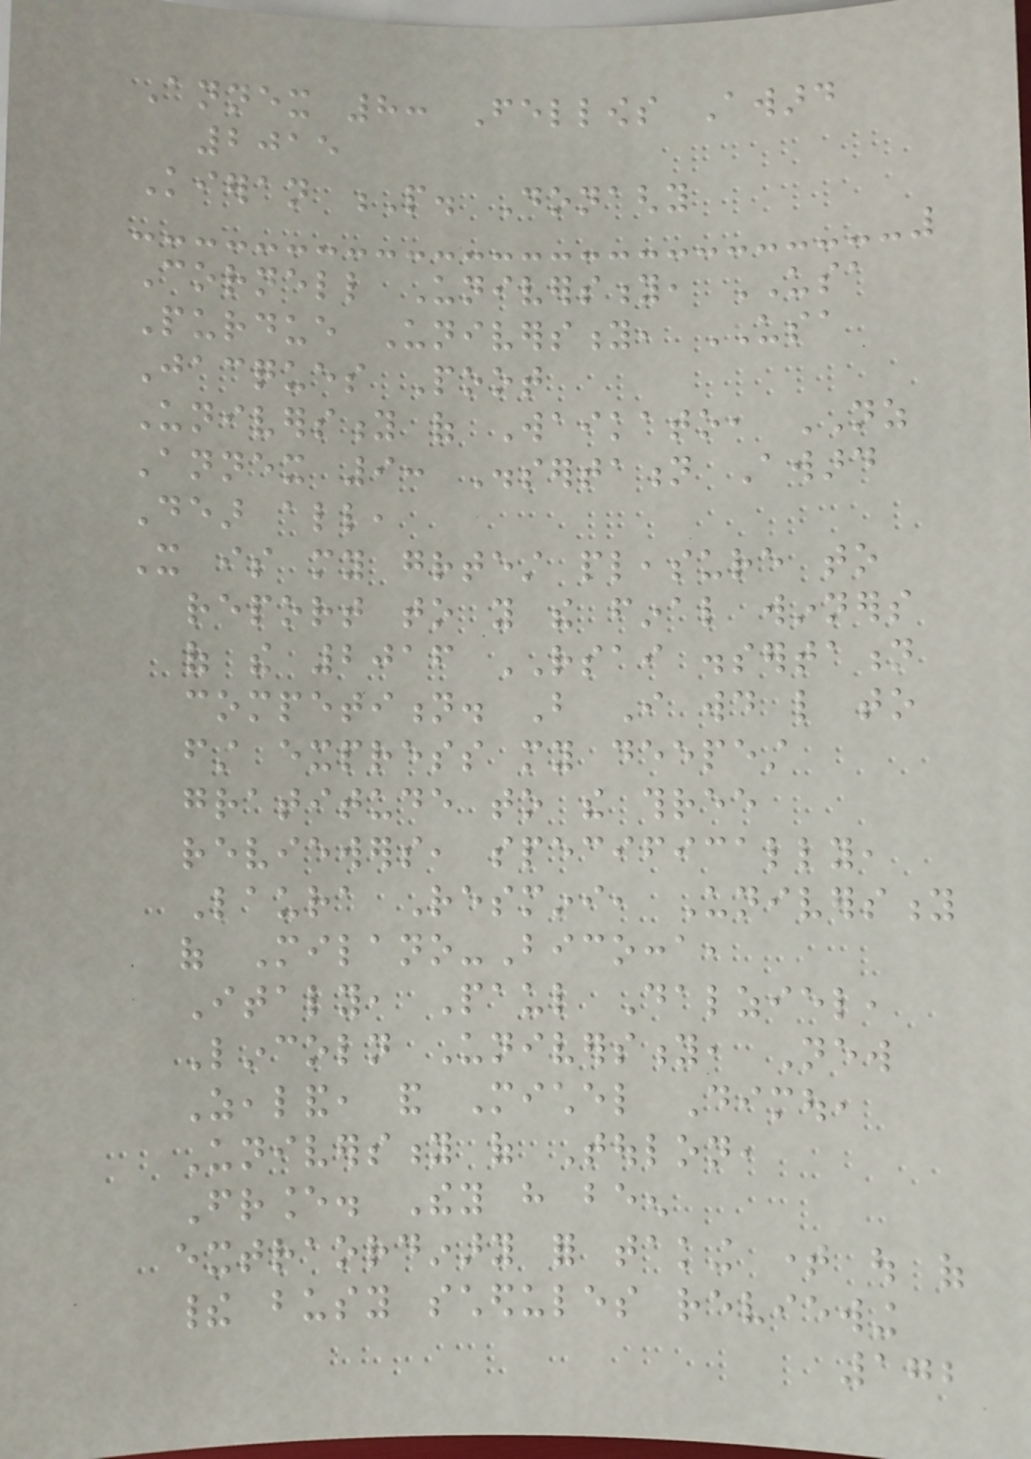Annex 8: Fellows Award
2015
Kieran P. Donaghy
Cornell University, USA
Purdue University, USA
Jacques Poot
University of Waikato, NZ
Annex 9: Dissertation Award
Dear all,
It is my greatest pleasure to
report to you the final winners
of the 2016 RSAI dissertation
competition. But I would like to
first express my deepest
gratitude to the three
reviewers, specifically,
Laura Resmini, University
of Milano-Bicocca,
Italy, Paul Dalziel,
Lincoln University, New
Zealand, and Michel Dimou,
University of Toulon,
France. They have been
extraordinary for taking time out of
their busy schedules reviewing
172
